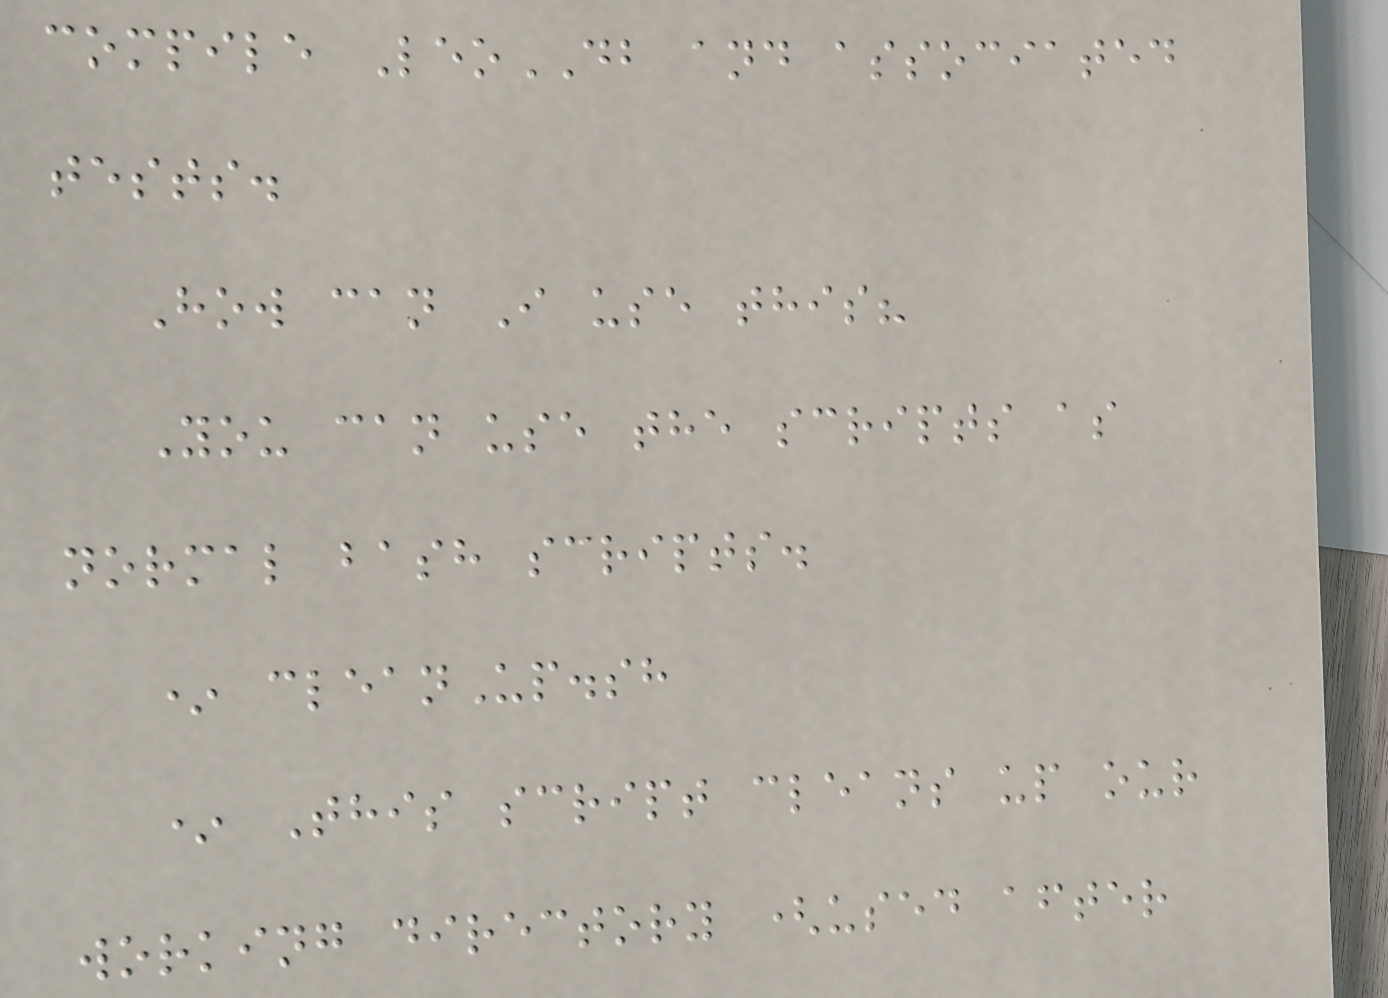compile LeoDB and associated
tests.
How can I use this?
You can use the scripts as
normal bash scripts.
* cleanUp.sh
* This script cleans up our
working directory (used after
